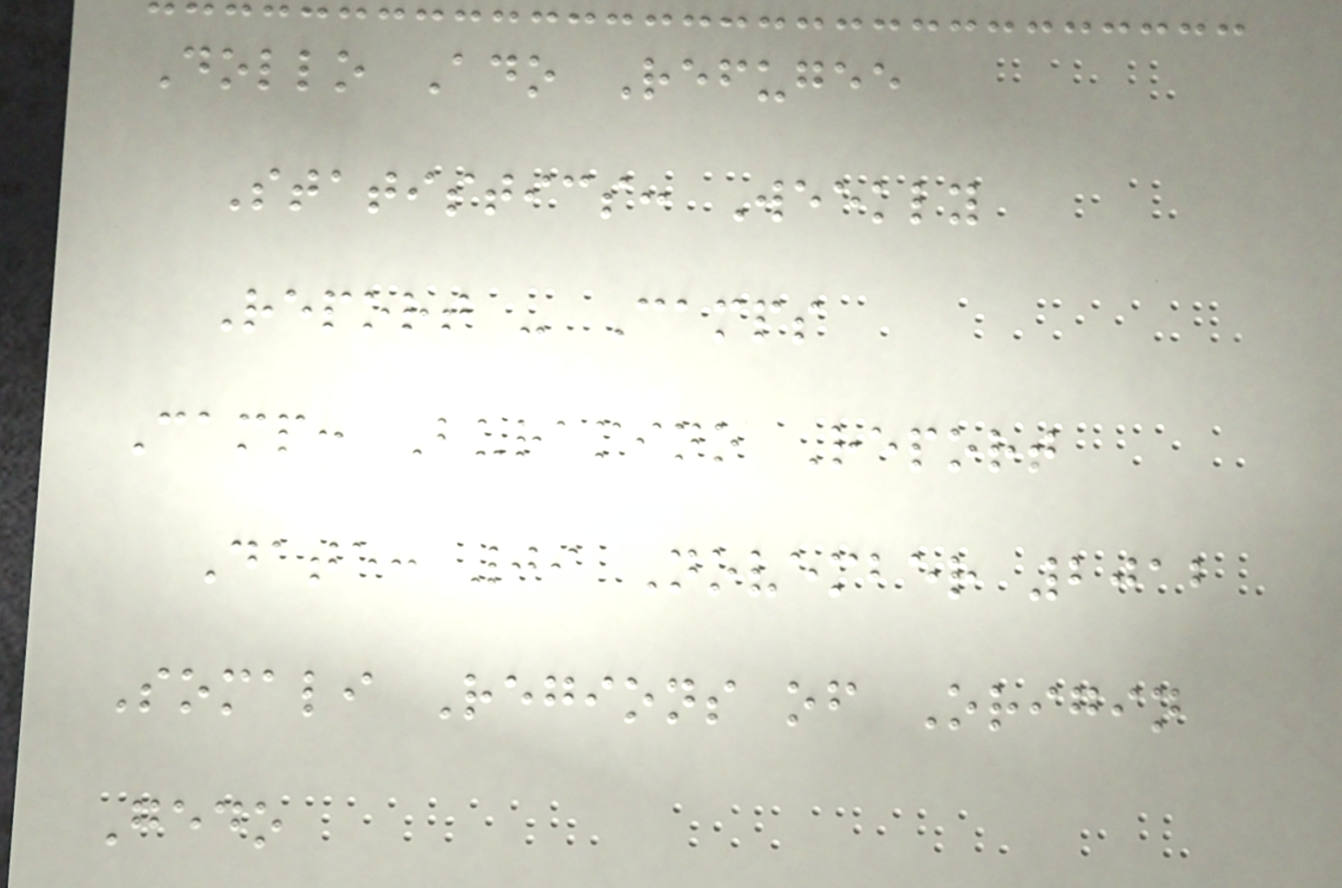Dollo Ado Refugee
Statistics: Weekly
Report - Camps
Camp: Buramino Report
Date: 09 November 2012
Somali Regions of Origin
Gedo
